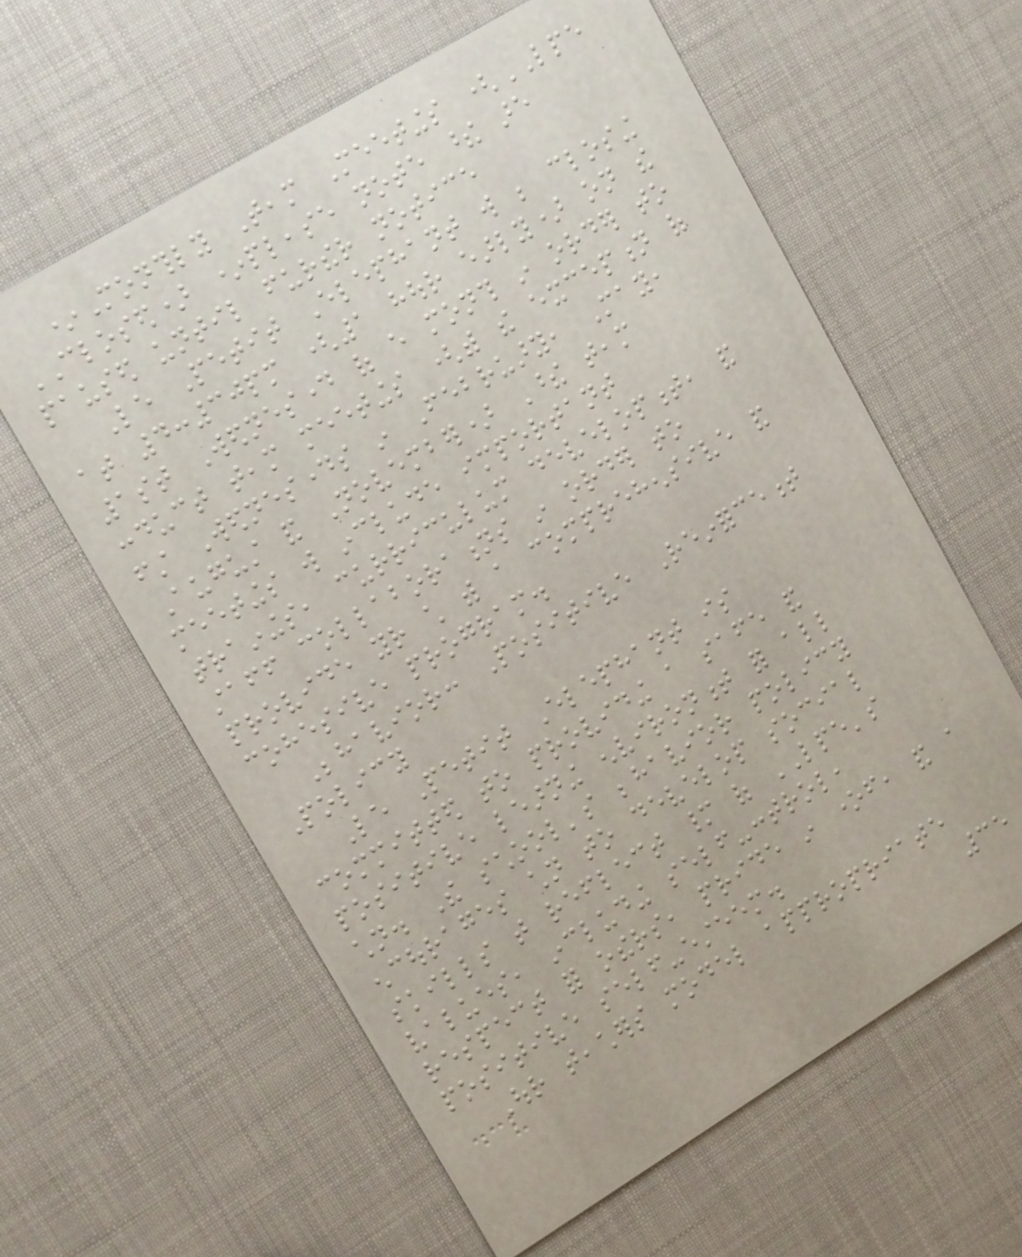*Monthly Team Meetings (LPE
CLOSED) *please note these are
paused until further notice
Le Petit Elephant will be closing
at 4:30pm (1 hour early) on the
1st Wednesday of every month in order to
conduct team meetings (with the exception of
first Wednesdays in February, May,
August and November) These team
meetings will include important
trainings, curriculum development, and
staff collaborations in order to
provide your child with a comprehensive and
cohesive program.
Behavior: Positive Reinforcement
Policy
Le Petit Elephant is
committed to providing a safe and
positive learning environment for all
children. The school's behavior policy
encourages children to develop social
skills that reflect many of LPE's
values, including self-control,
respect for others, pride in oneself, and a
positive self-esteem.
Our teachers model appropriate
35
